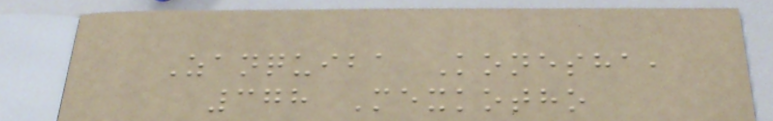Zanquiba Konesha,
378 Mexkotho
